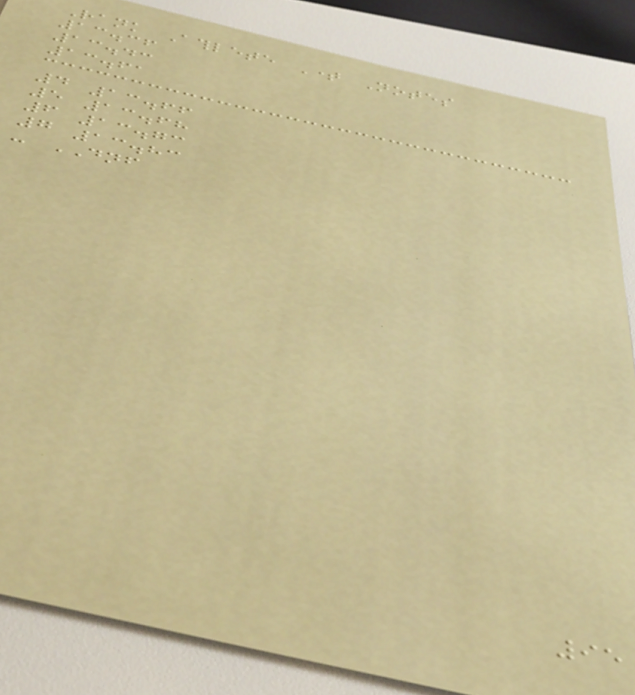Rank Athlete Time Notes
13.36
13.43
13.61
4 13.66
5 13.68
6 13.73
7 13.83
- DNF
95
